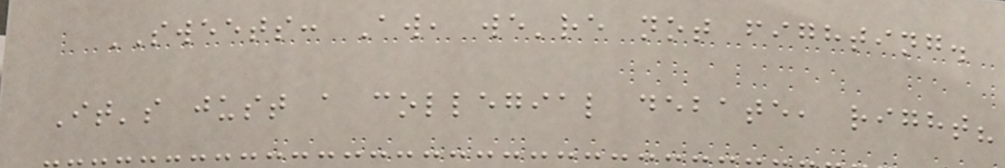SWEETS: Aw, we're not fighting.
It's just a collegial debate, right?
